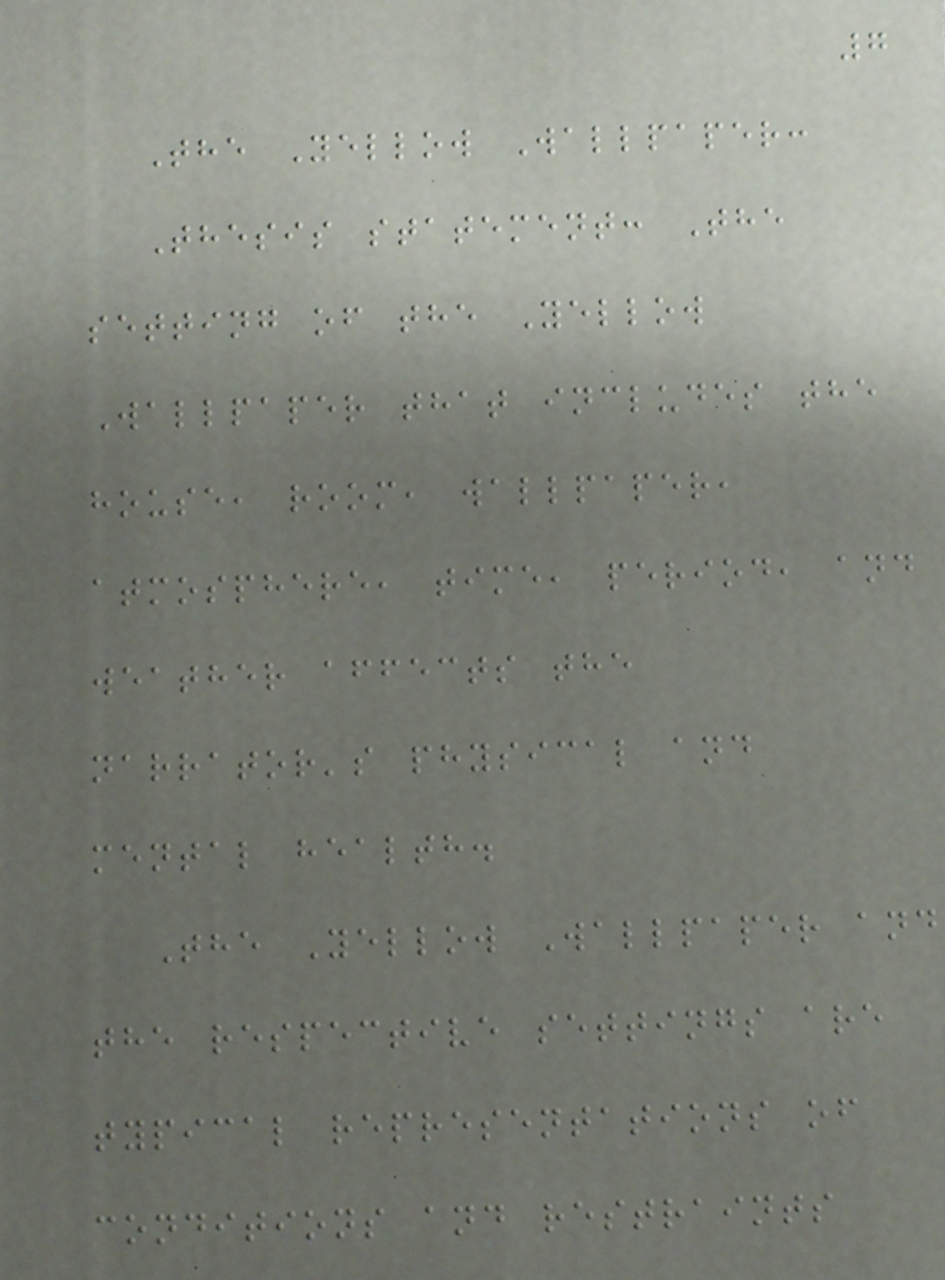7
The Yellow Wallpaper:
Thesis statement: The
setting of the Yellow
Wallpaper that includes the
house, room, wallpaper,
atmosphere, time, period, and
weather affects the
narrator's physical and
mental health.
The Yellow Wallpaper and
the respective settings are
typical representations of
conditions and restraints
